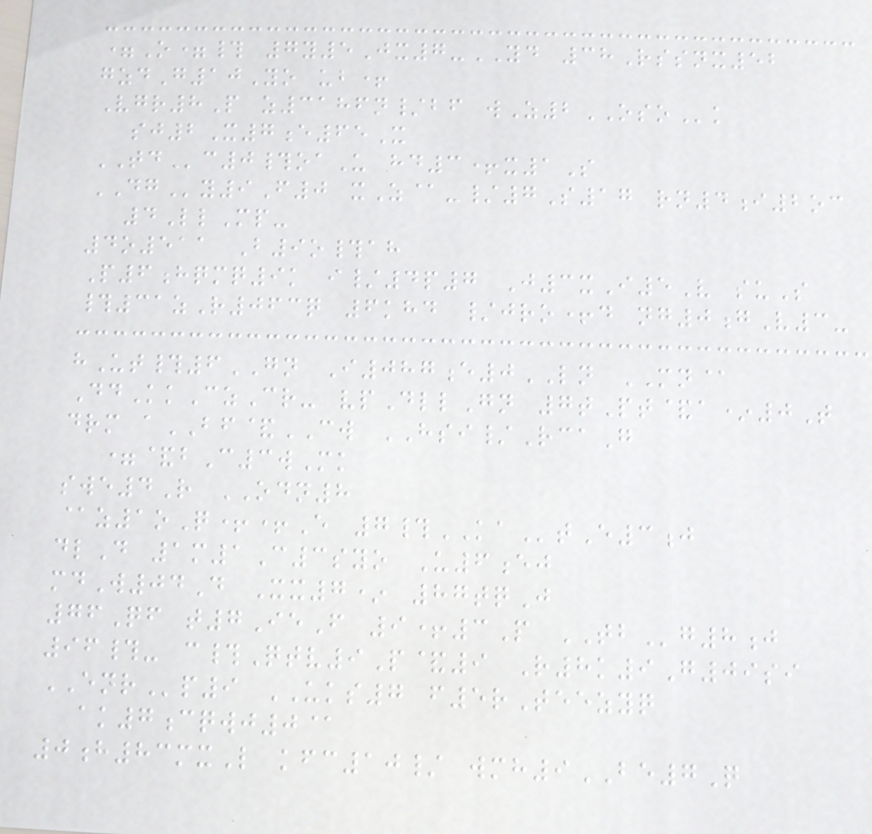=O=# 7y5Jx7-YD 38Rssnx52
gzdG10Yo ub+
Vgr8P z3186n/bf wZ2OSOk
sj2X7e65X
TDc0#oaU hd3+x1S
DGy9F0 xZ@-/7S17 rn4i2oc
4LlMp-
4o511 B9o#ah
P6hqmq9k i/4p7 J3xI5V suS
#31zR063q 6khd /jro+d ng0gV3-
hUt#6GN I087e0LN MN@
DdKkCzCr- vpDllGn 7tPt&a*0T
drm aBF&CW HSI/RcaG
=&bC3wMk
swe4R ODN8
@z1oQ++E 7#KAtE3j
dlD 1m1C3syo U6ej
mdW04D Xx7* 87tqJ
76Qf t7IeF 9+3P TBg8j
96#- c#Qtv9P&9 R8k9G09si
ENRp9 UKS7 f5rTeezyq
ak7cqwj0@
0h83mxL kfc10/ wmh9BE7Q
